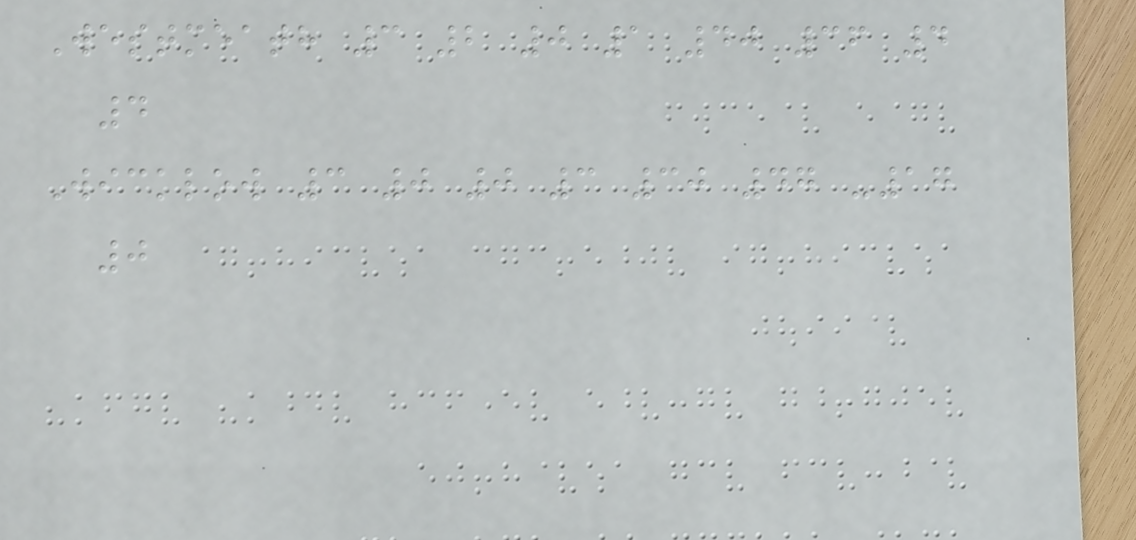Westmeath 3 2 0 1 40 36 4
4
Wicklow 3 0 0 3 30 47 -17
0
